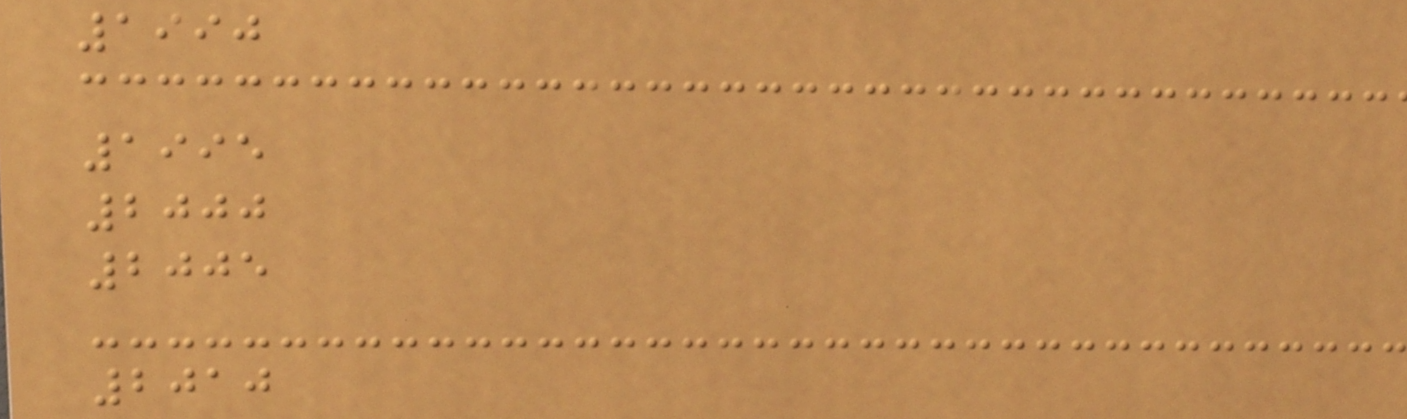1990
1995
2000
2005
2010
